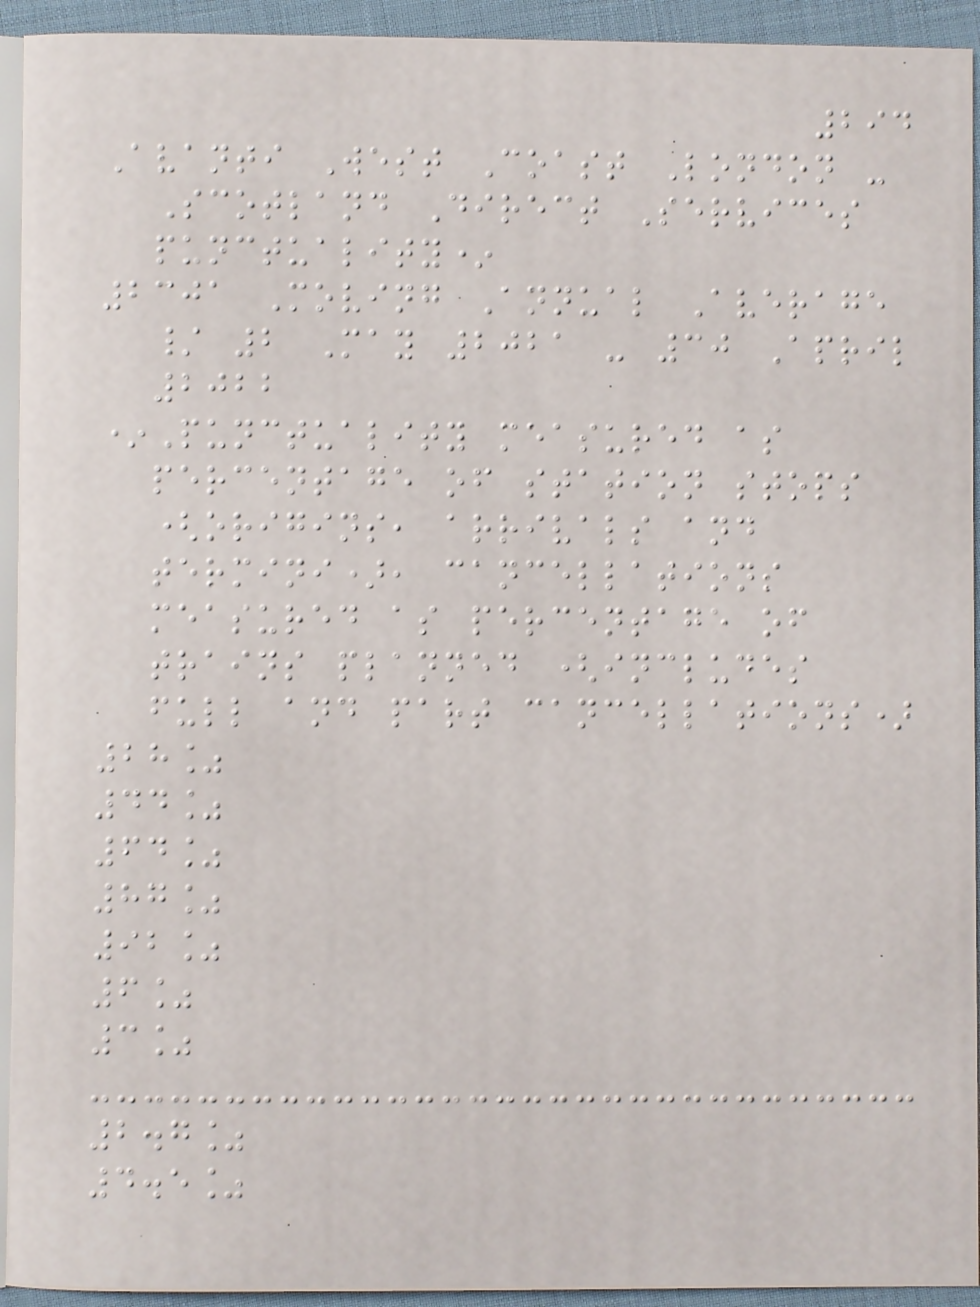294
Avanti West Coast London -
Scotland Direct Services
punctuality*
2301 Moving Annual Average
/ 2 May 2021 - 30 April
2022
*Punctuality measured as
percentage of station stops
(origins, arrivals and
termini), cancellations
measured as percentage of
trains planned (includes
full and part cancellations)
28%
44%
64%
87%
92%
6%
3%
2.7%
4.5%
